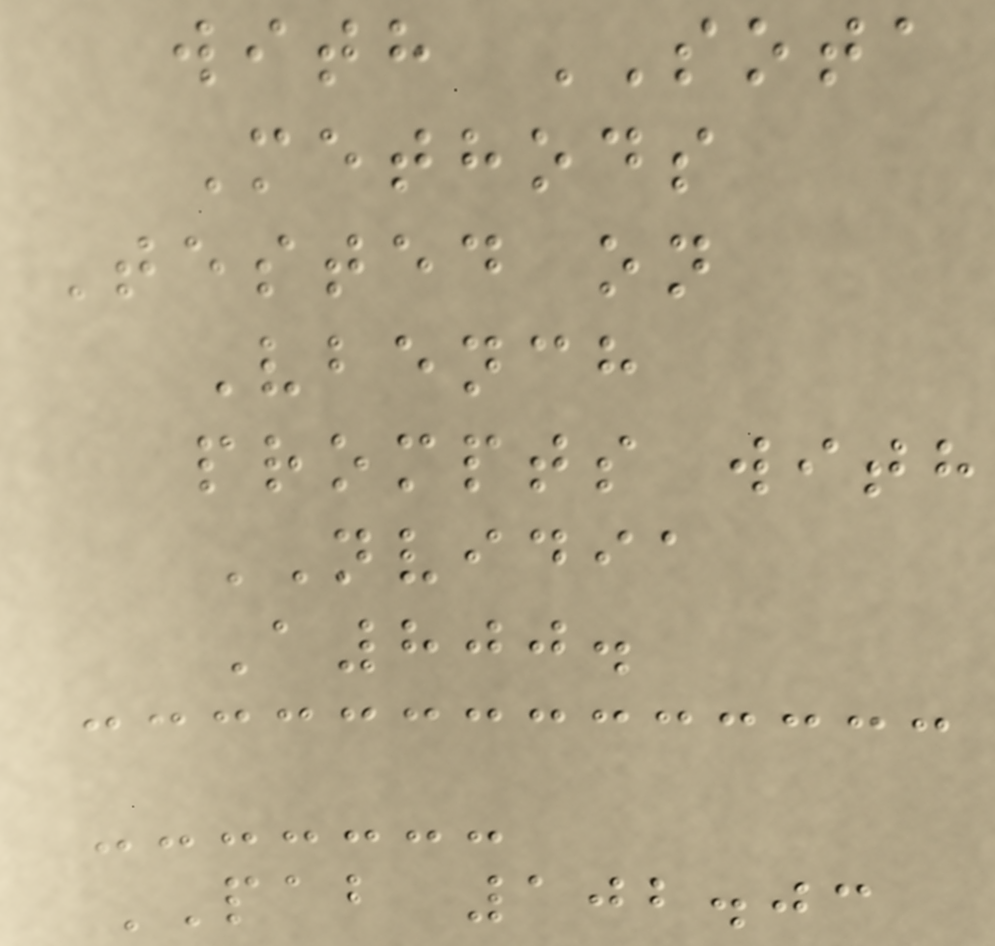with SOTA
Methods
Tested on
Vbench
prompts with
NVIDIA
A800.
PAB 102.03
